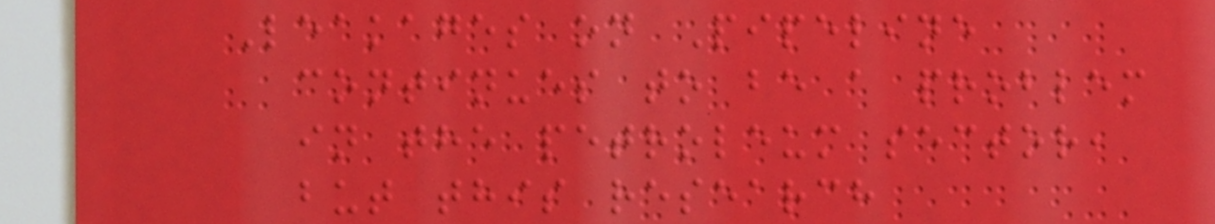Leakages on Pipeline
continues to be a problem
in the petroleum sector,
but this research
